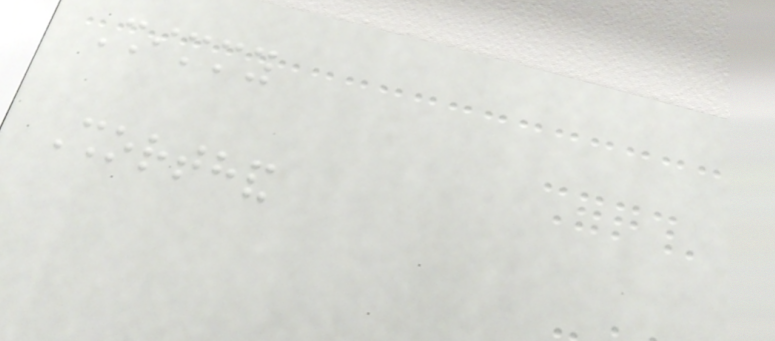Shimmy
Shorthand
